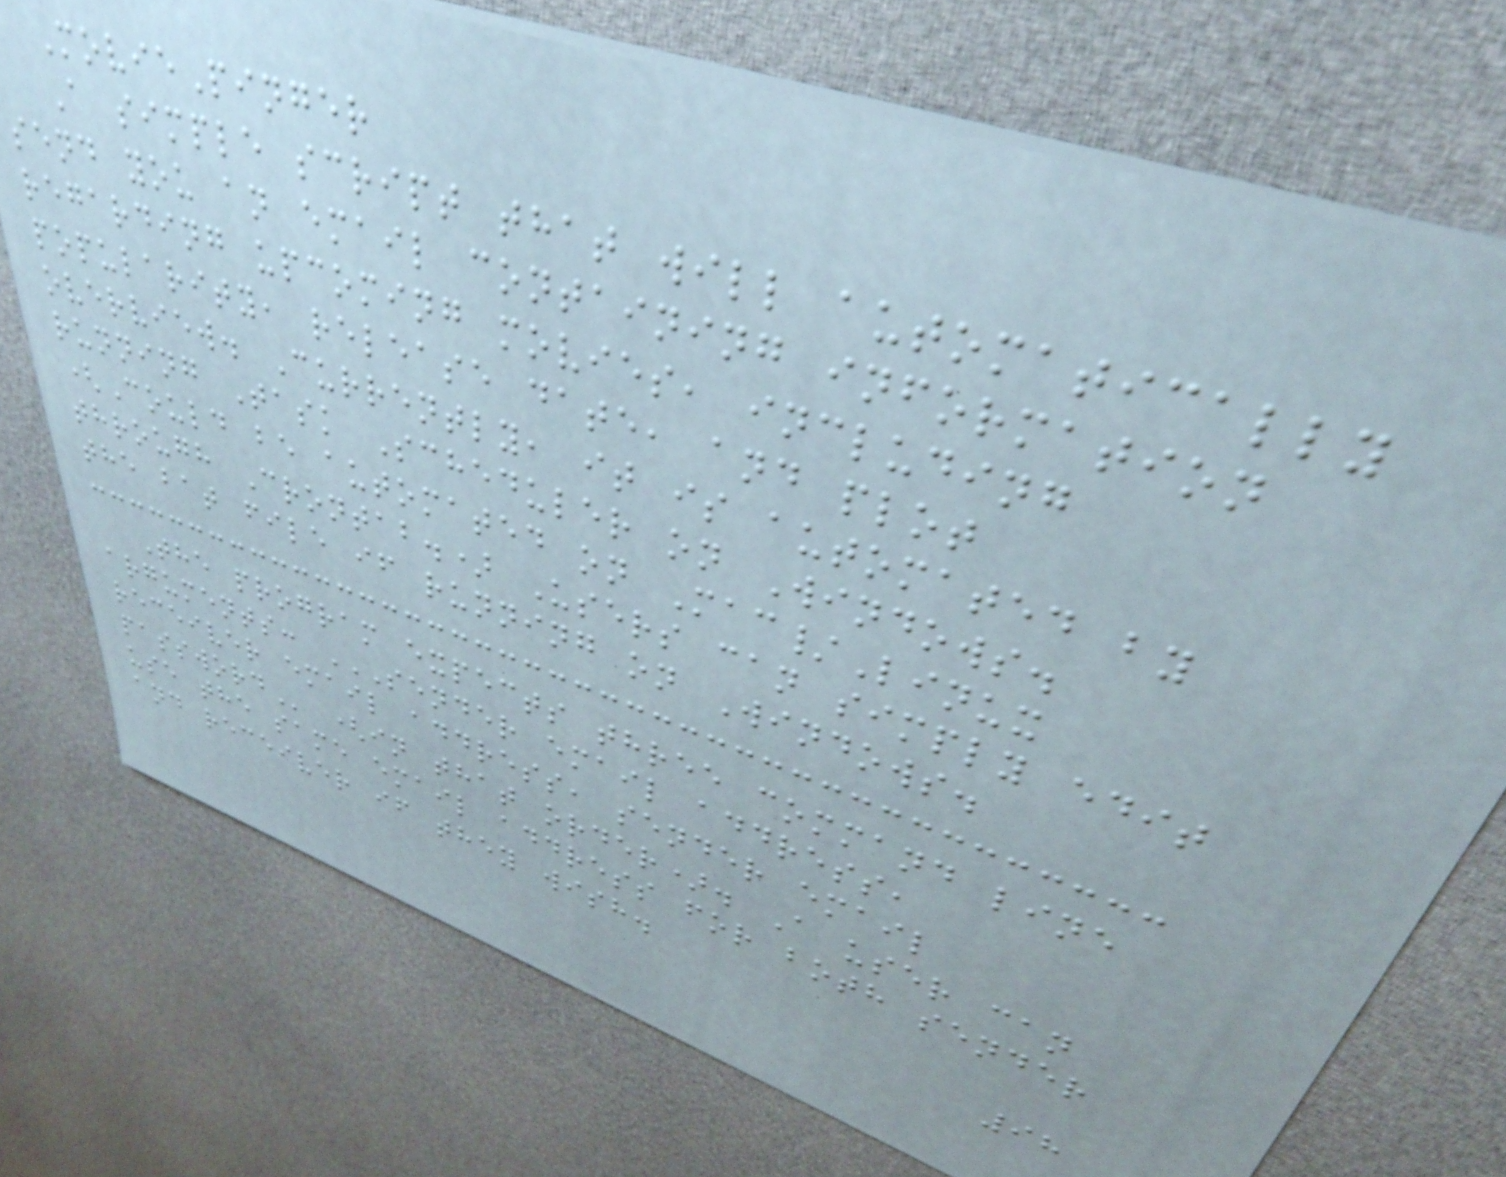MoviePinger
A simple script that will automatically
send you an email containing information
regarding upcoming movies, including
popularity, release date, and plot
overview. Currently, it is automated by
running Task Scheduler on Windows.
(Could be automated on Mac/Linux
through Crontab.) Users can simply edit
the bat file if running on Windows.
The program expects three command line
arguments: SENDER EMAIL ADDRESS,
RECEIVER EMAIL ADDRESS, SENDER EMAIL
PASSWORD (in that order). A user can
use the same email address for both sender
and receiver if they wish.
98
